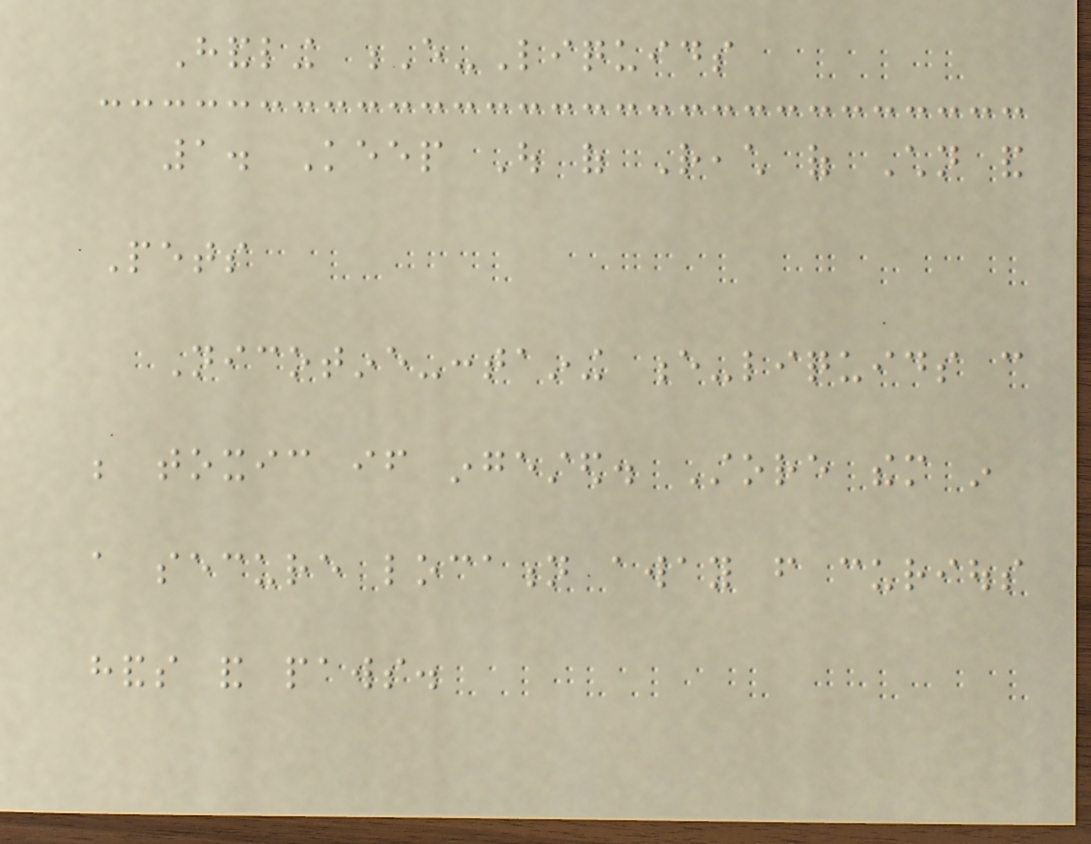Handling E-Liquids
1. Keep Out of Reach of Children and
Pets
Nicotine-containing e-liquids can
be toxic if ingested. Store them in
a secure location away from curious
hands and paws.
